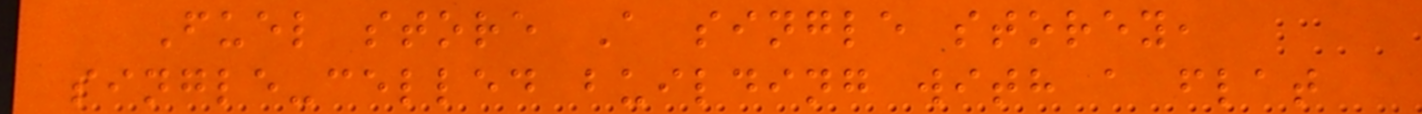Fuel store A single storey,
single-celled building with a flat
